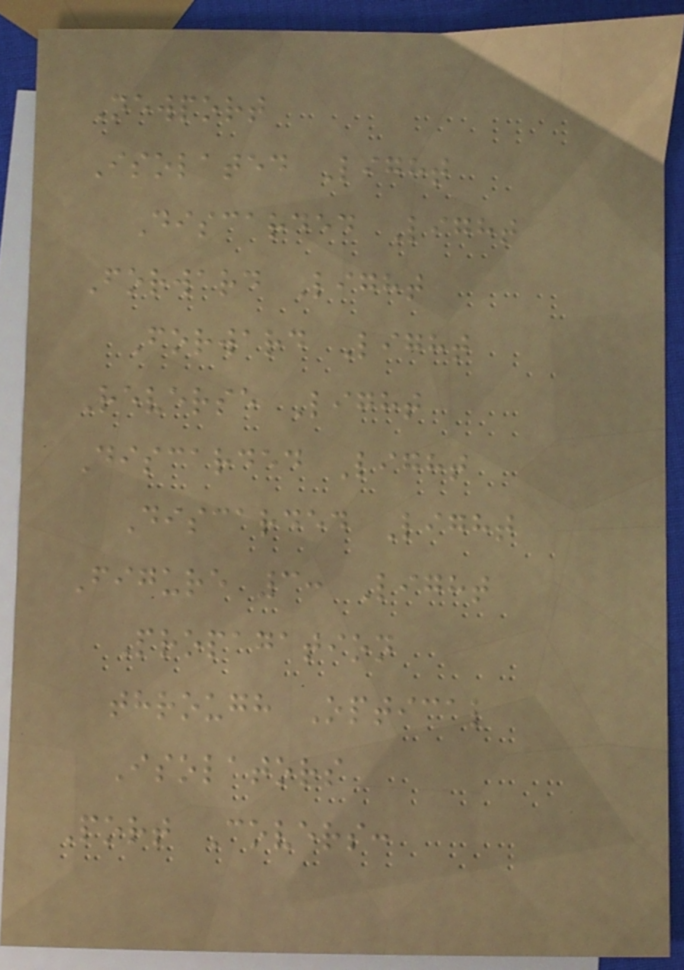Newport
Isolated Light
Discarded Light
Forward Light
Forward Light
Reverse Light
Discarded Light
Discarded Light
Figure 3: Light
Propagation
through Optical
Isolators
Port Covers:
